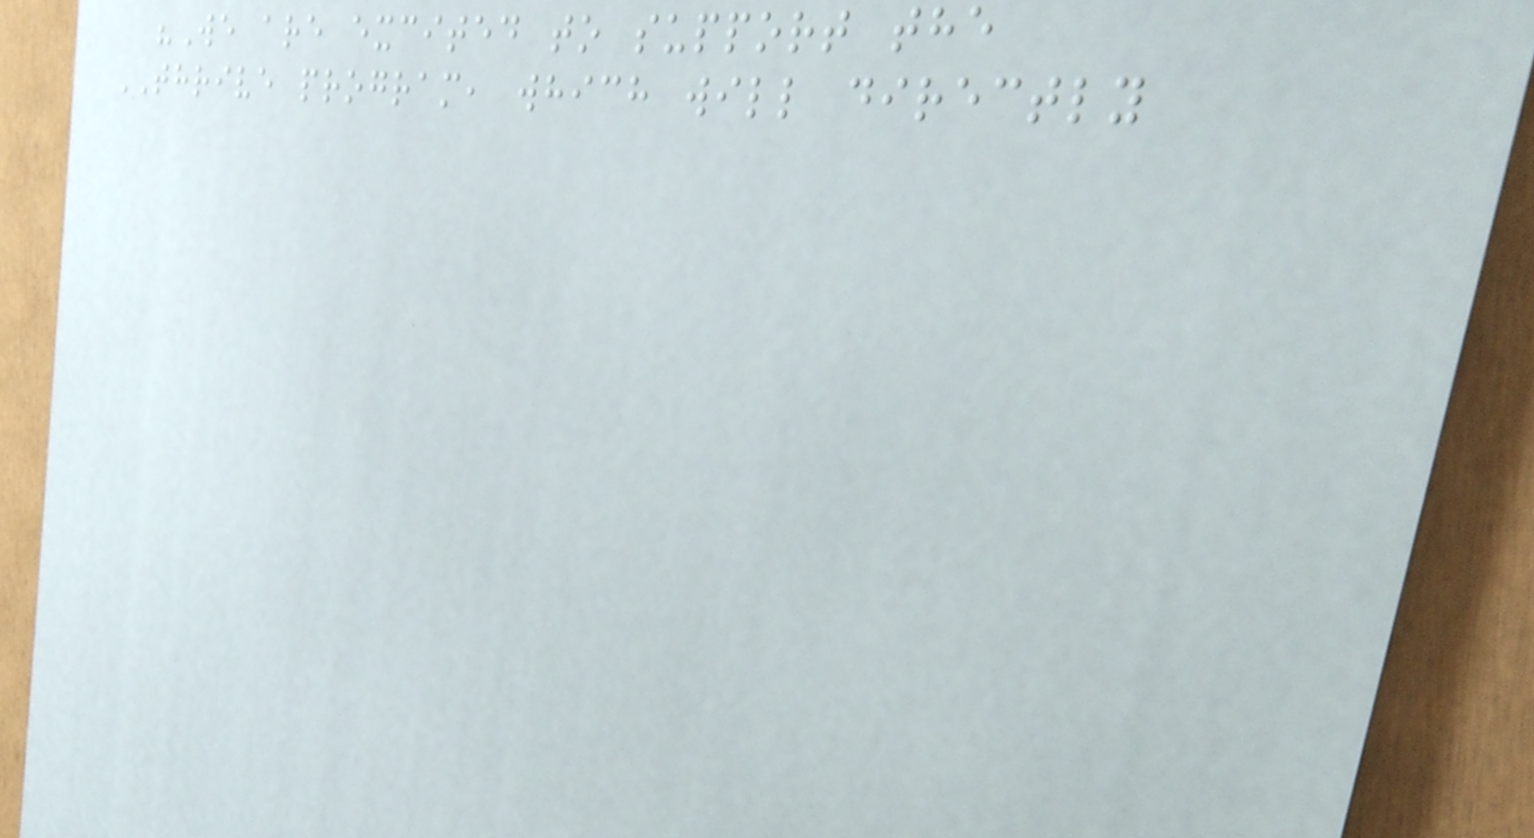"We are excited to support the
THRIVE program, which will directly
